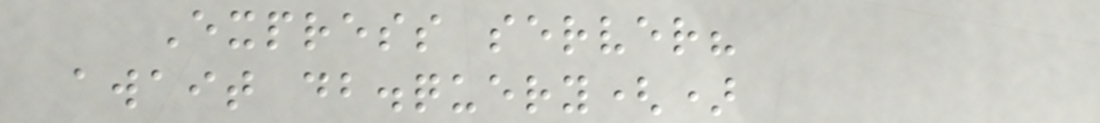Express server?
await db.query()
